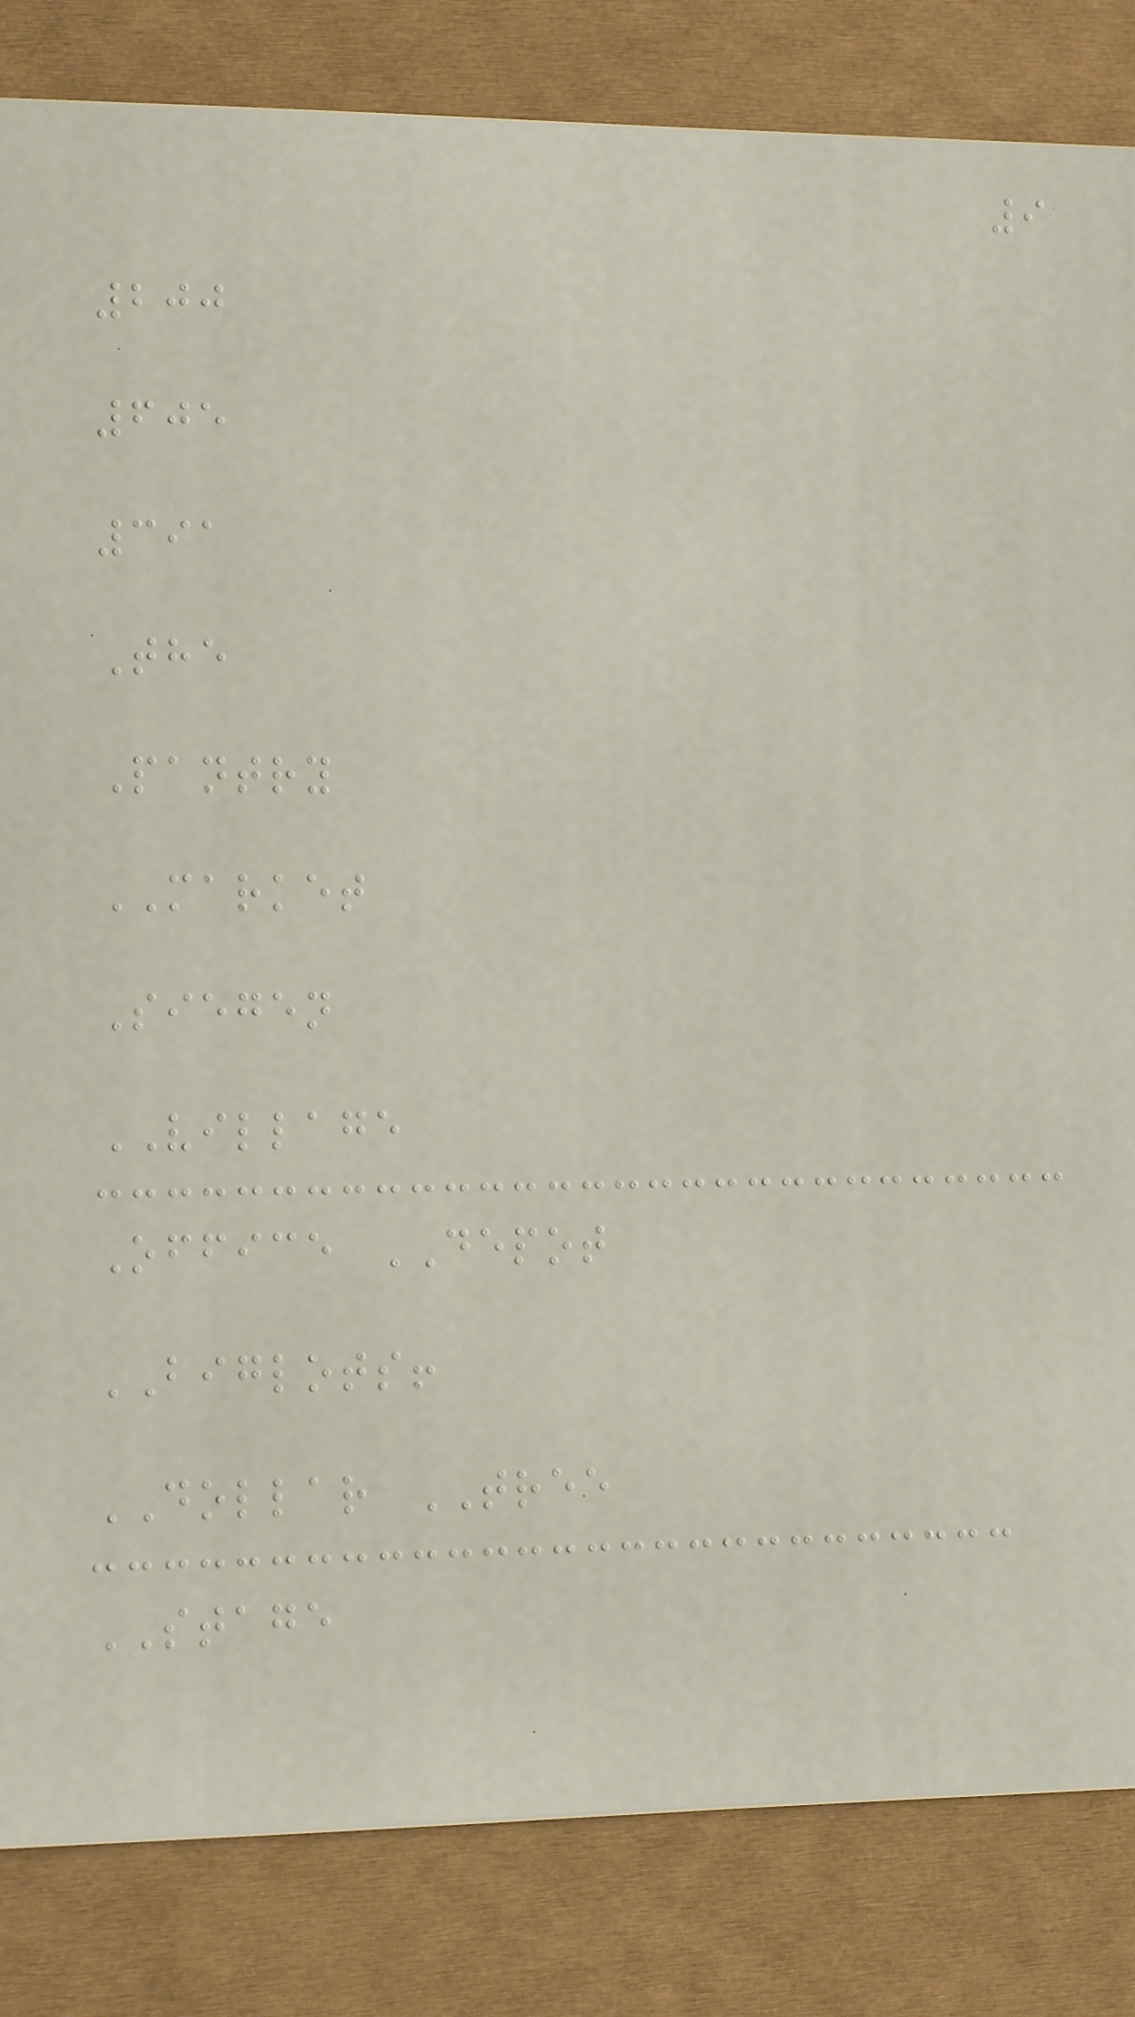9
200
605
391
The
Pantry
MARKET
Siegen
VILLAGE
Office DEPOT
BIGLOTS!
DOLLAR TREE
STAGE
